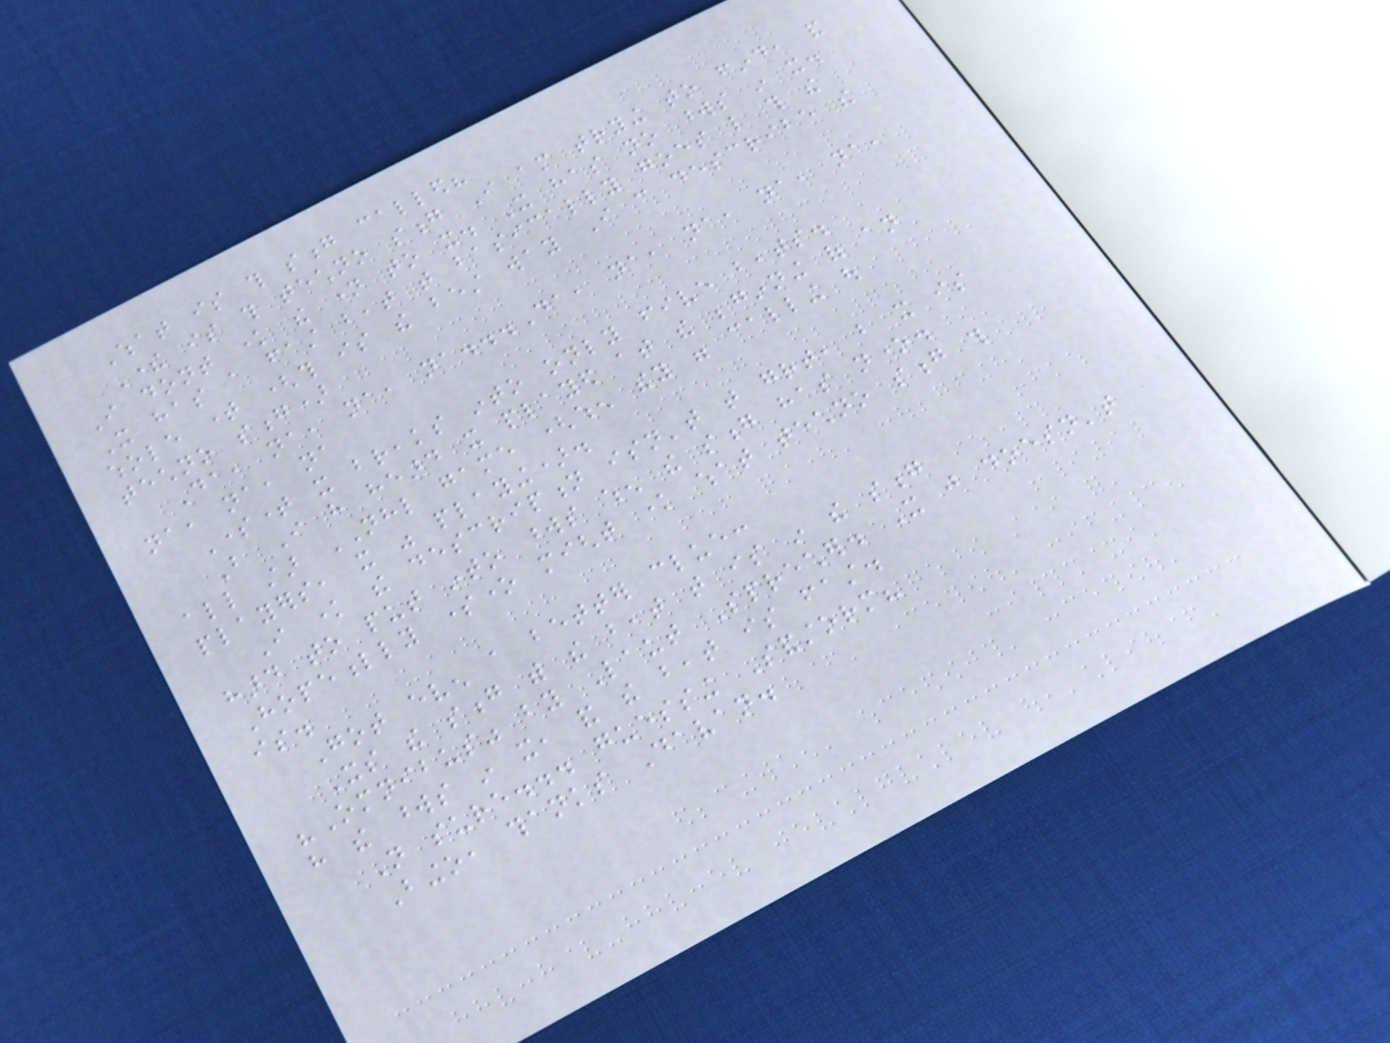What is this song called?
There is this techno song I am trying to find, and
I dont know the name to it. It has no words in it.
It has a fast beat that basically goes like this the
whole time (this is the best way I can describe the
techno song)
Da, na, na, na...Da, na, na, na, na,
na, na, na
Sometime it breaks into only five beats.
But I have heard it played at the beginning of an
all star NHL game (when they were calling out
players, it was playing).
I know the description isn't that great, but it is
hard to put into words when the song has none.
Hopefully someone might know what techno song this
is.
Got even a better clue:
Its the song with the beat that is in the song
"Omnibus" by Laut Sprecher. It just doesn't
have the words in it, and the beat is fast.
Not sure... guessing Sandstorm?
Bingo, thanks Davan.
